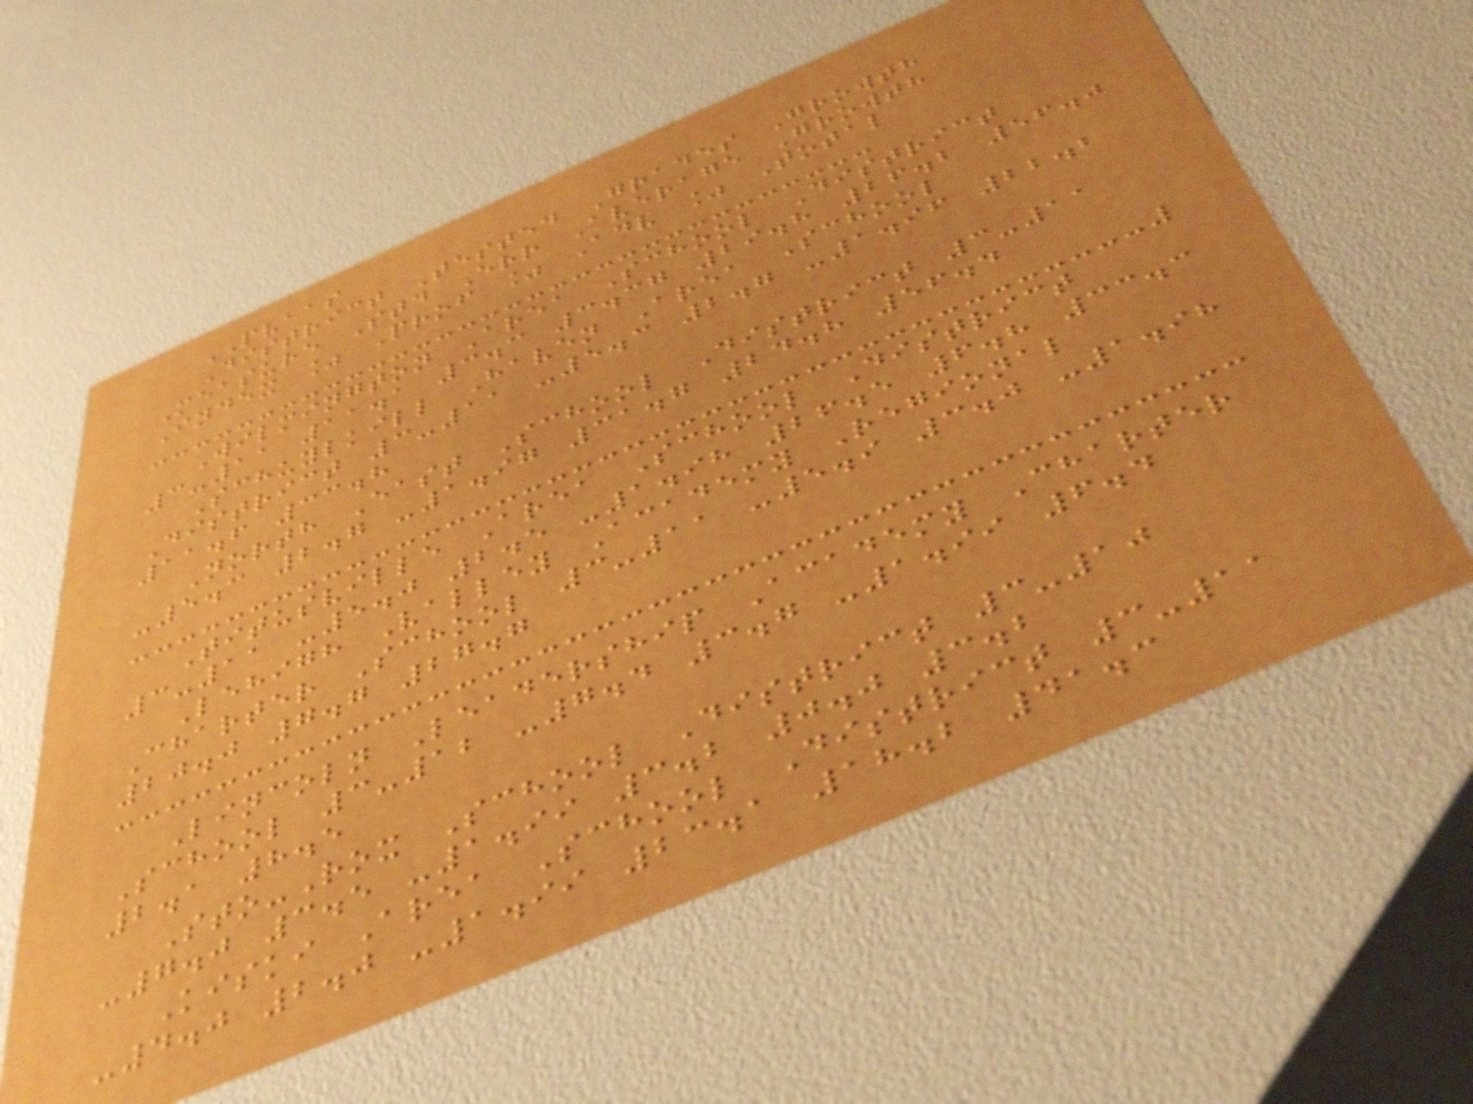PVAAS
District Tested Grades Growth
Measure Std Err Average Growth
Index % Prof % Adv % Total
Wilmington Area School District
3-11 11.1 3.3 3.37 29.8 26.2 56.0
Schuylkill Haven Area School
District 3-11 -5.3 2.7 -1.96 22.2
11.6 33.8
North East School District 3-11
-5.3 2.7 -1.97 31.7 24.8 56.4
Titusville Area School District
3-11 -5.0 2.5 -1.98 26.5 6.8 33.3
Lehigh Valley Academy Regional
Charter School 3-11 -5.9 3.0 -1.98
20.0 7.7 27.7
Lincoln Leadership Academy Charter
School 3-12 -7.4 3.7 -1.99 6.4
2.1 8.5
Sto-Rox School District 3-10
-7.0 3.5 -1.99 3.2 0.0 3.2
Kiski Area School District 3-11
-4.0 2.0 -1.99 23.1 18.2 41.3
